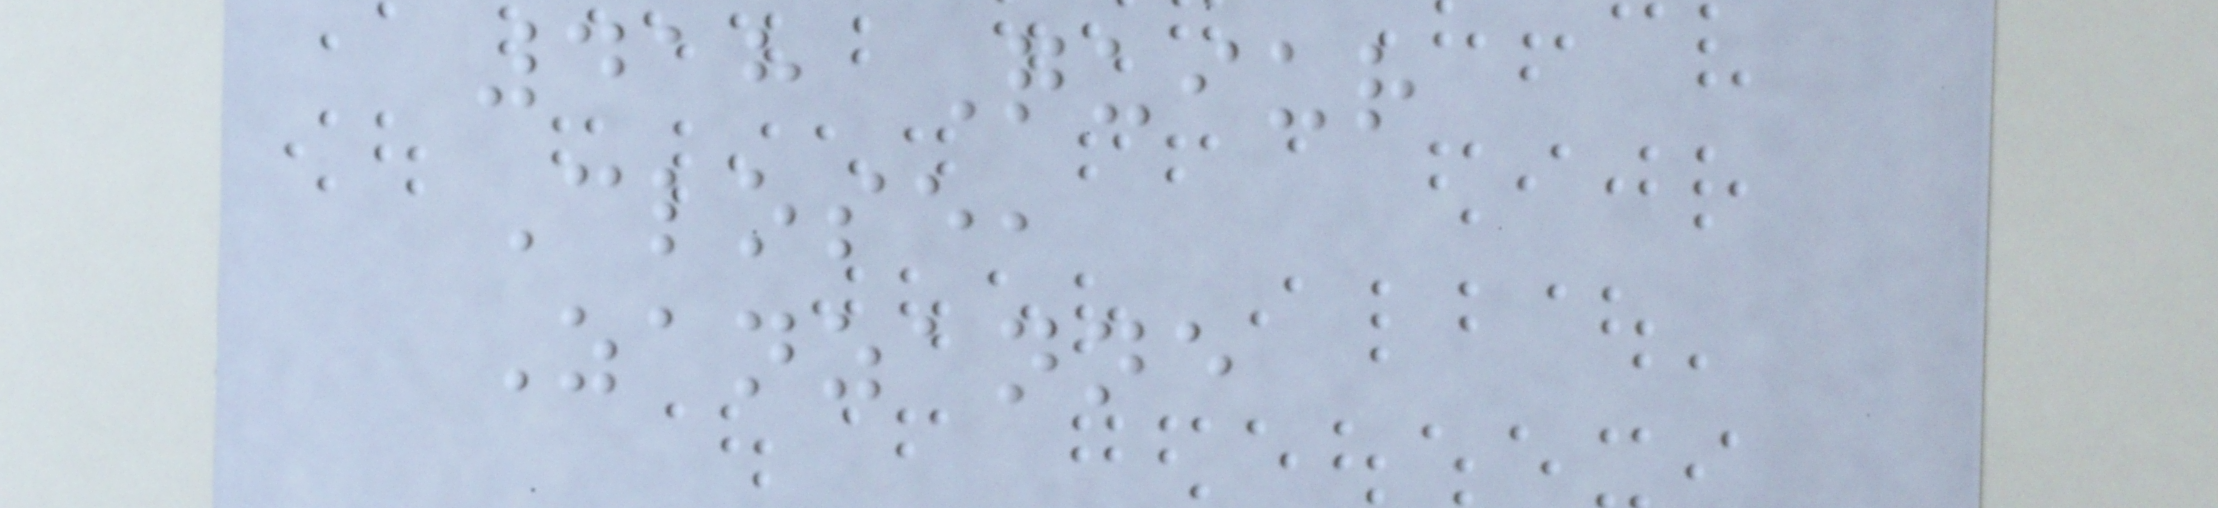418 Quiur
Close,
Zanzanne
